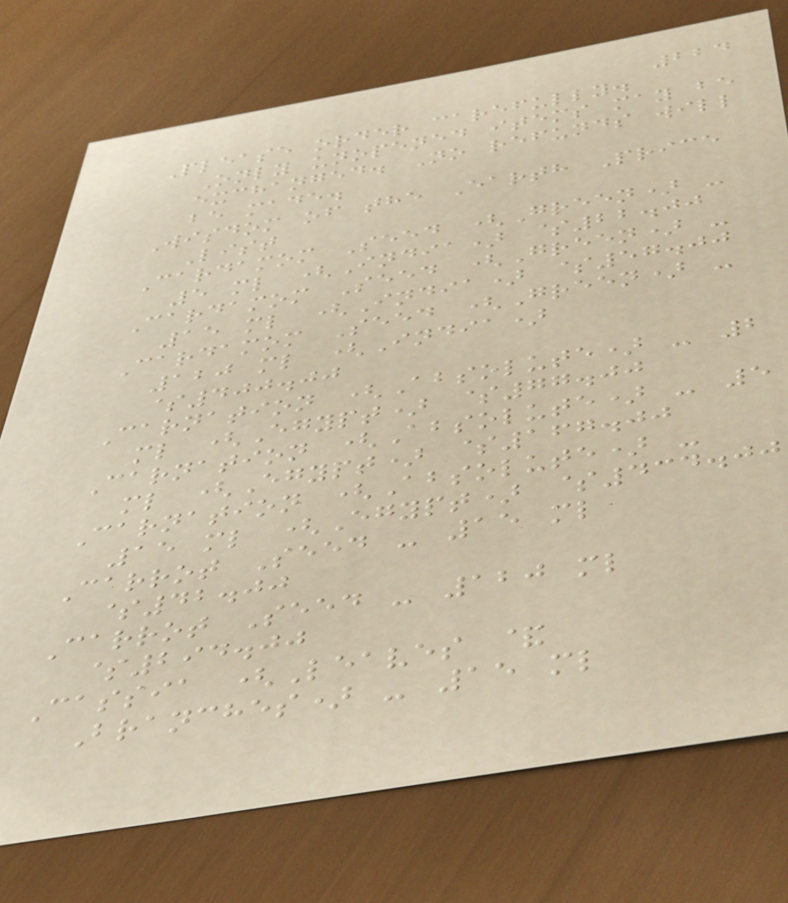224
Please order carefully.
Only unopened items may be
exchanged. No refunds will
be made.
Wisdom of the Earth Price
List
Cardamom Seed (Green) -
5 ml (India) $22.00
Cardamom Seed (Green) -
15 ml (India) $57.00
Cardamom Seed (Green) -
120 ml (India)
$400.00
Carnation (Absolute) - 2
ml (Egypt) $77.00
Carnation (Absolute) - 5
ml (Egypt) $167.00
Carnation (Absolute) -
15 ml (Egypt) $434.00
Carrot Seed - 15 ml
$42.00
Carrot Seed - 120 ml
$294.00
Cassia (Leaves &
Branches) - 15 ml
